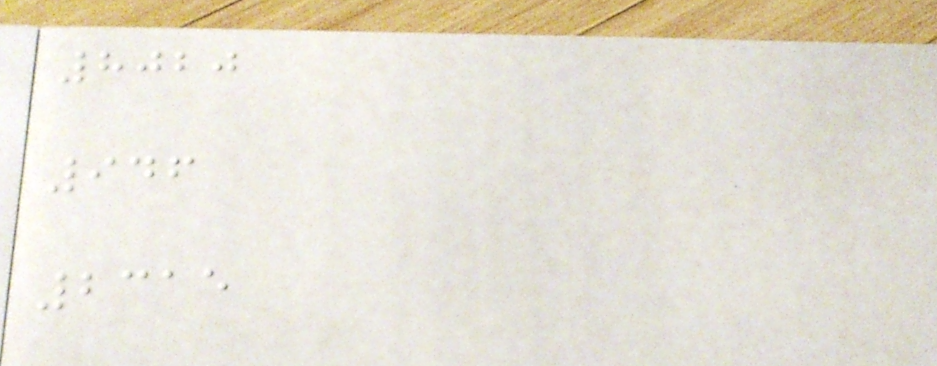8020
946
2315
